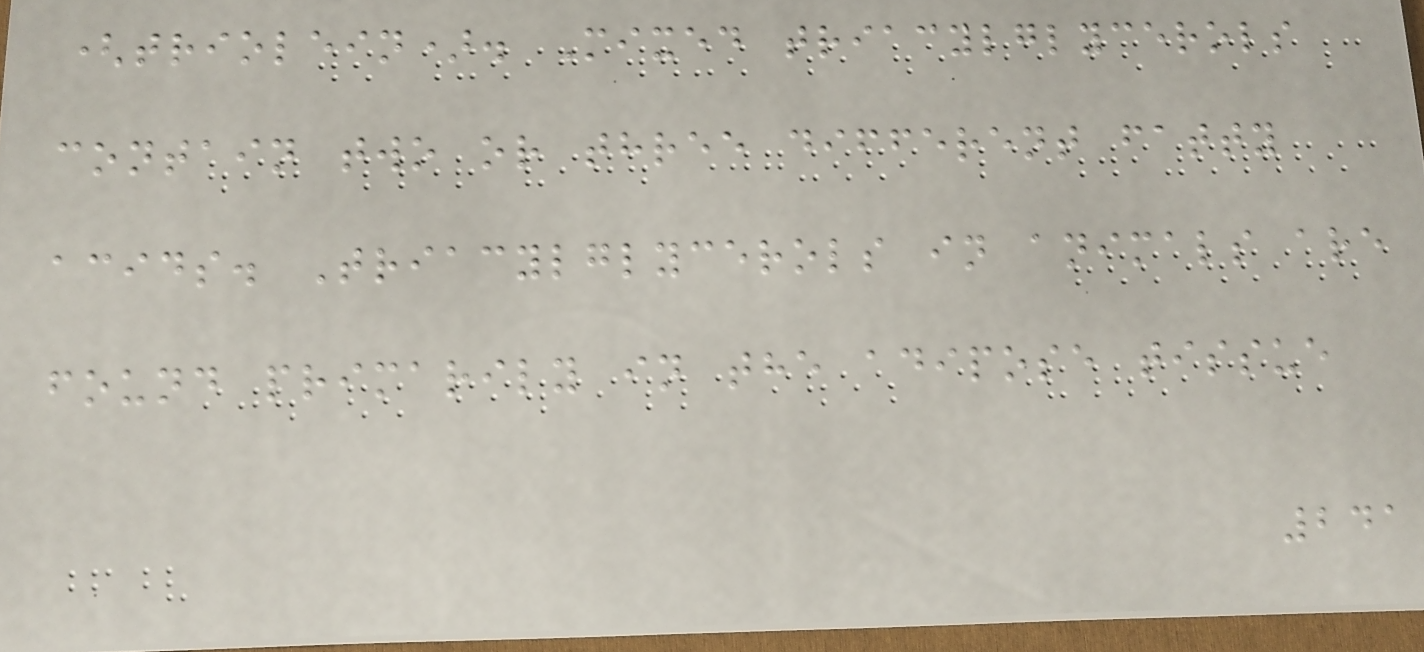(triolein). Mixed triacylglycerols
contain two or three different fatty
acids. Triacylglycerols in animals are
found primarily in the adipose tissue
241
